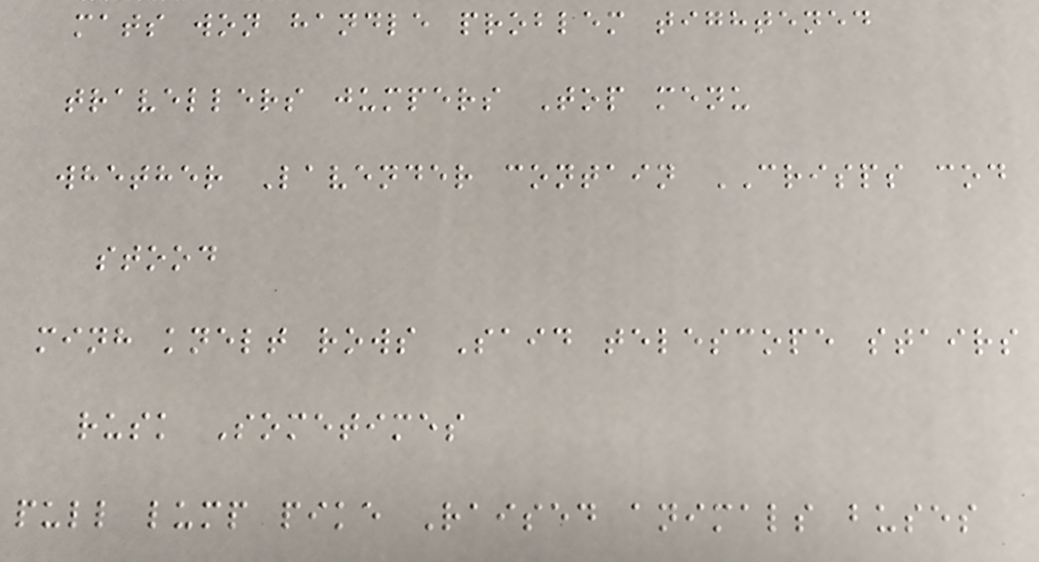mats won handle problem tightened
travellers jumpers Top menu
whether Lavender contain CRISPS cod
stood
minh knelt rows Said telescope stairs
rusk Sometimes
pull lump pike Raised animals buses
